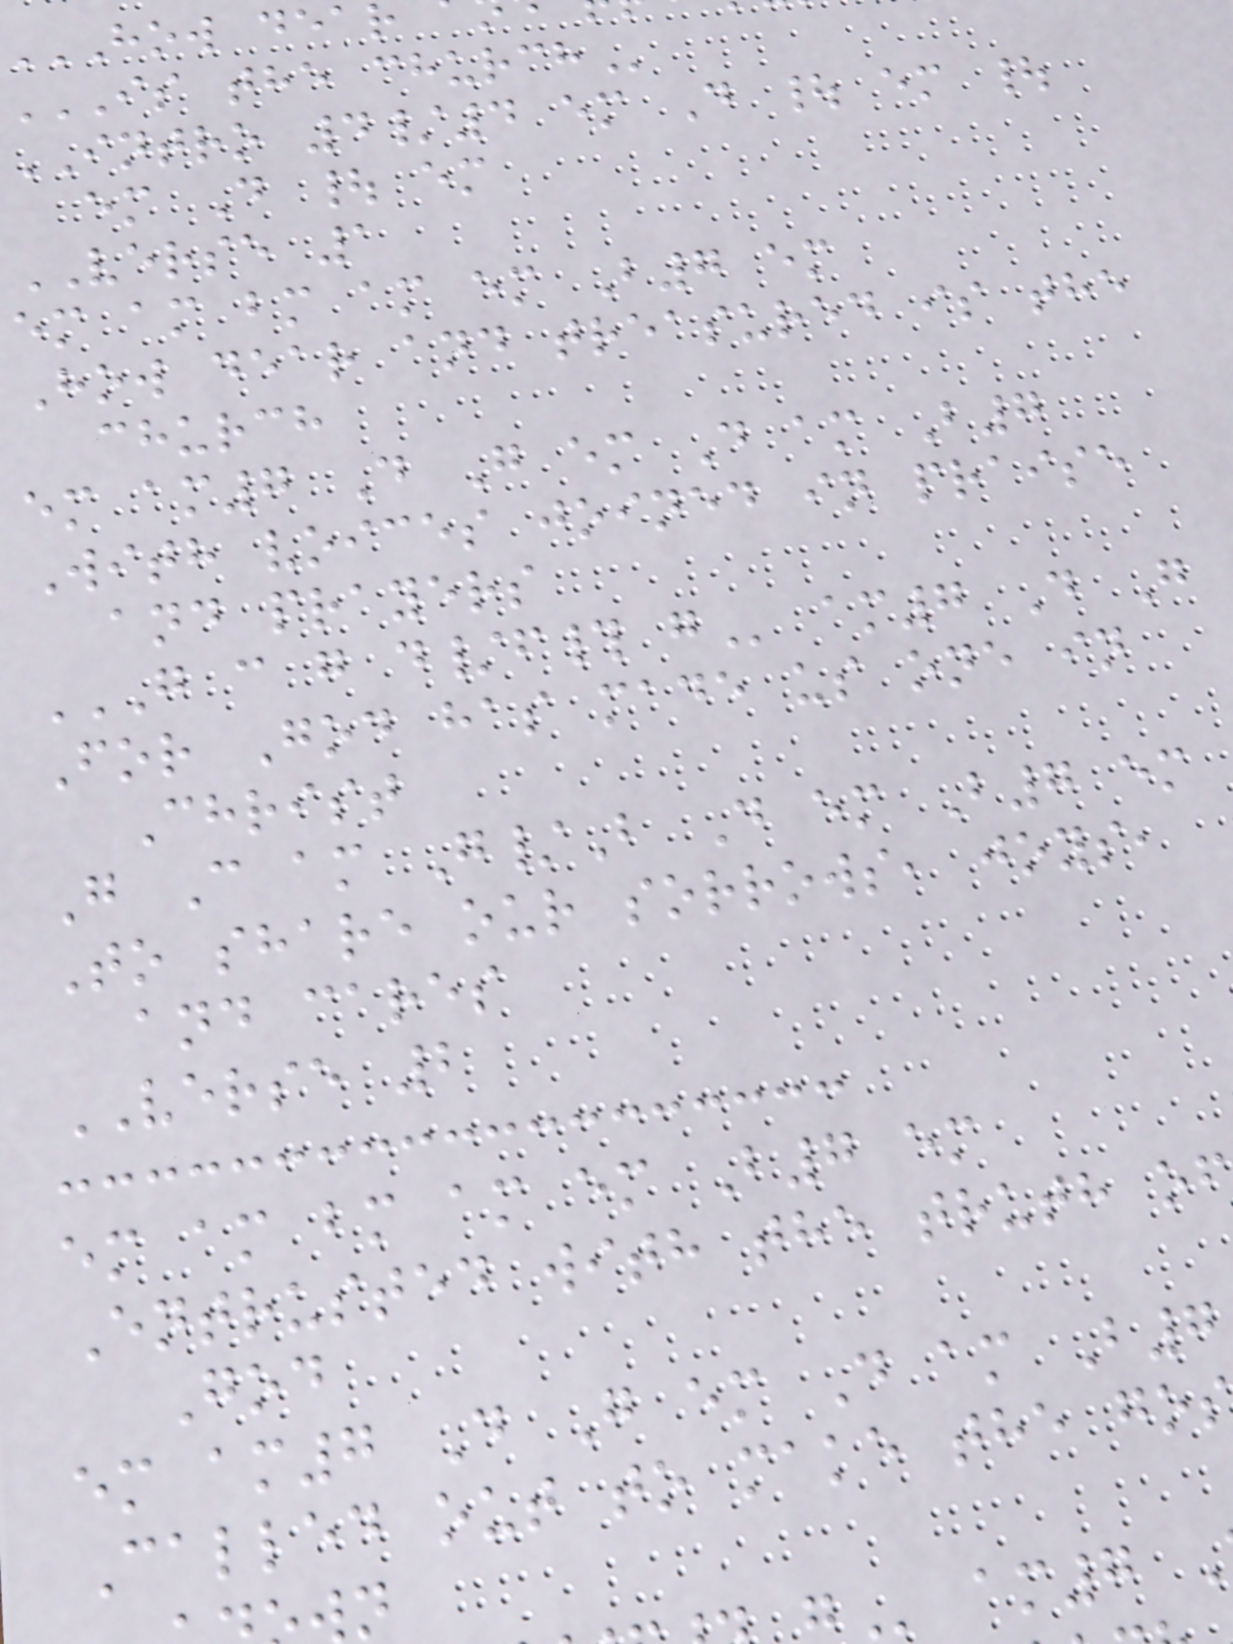IS THE CHURCH
INTRO 4/4 em D | em |
em D | em
VERSE 1
em am bm am em B7 em
How dear and treasured is the
church
em am7 D G em D am B7
With voices joined in praise
and prayers
G C G D/F# G am7 D G
For God has made us one in
Christ
G C am G/B D em B7 em
To share our sorrows, joys,
and cares
VERSE 2
em am bm am em B7 em
Entrusted with the truth of
God
em am7 D G em D am B7
Called out to make the go
